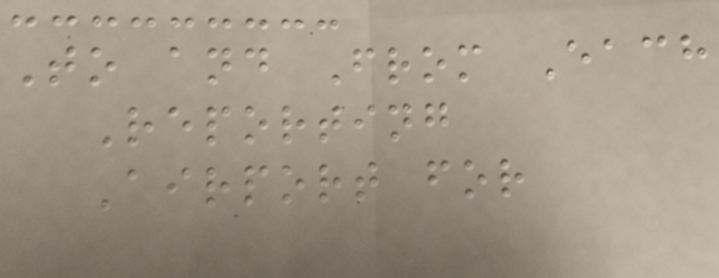To and From Each
Reporting
Airport for
